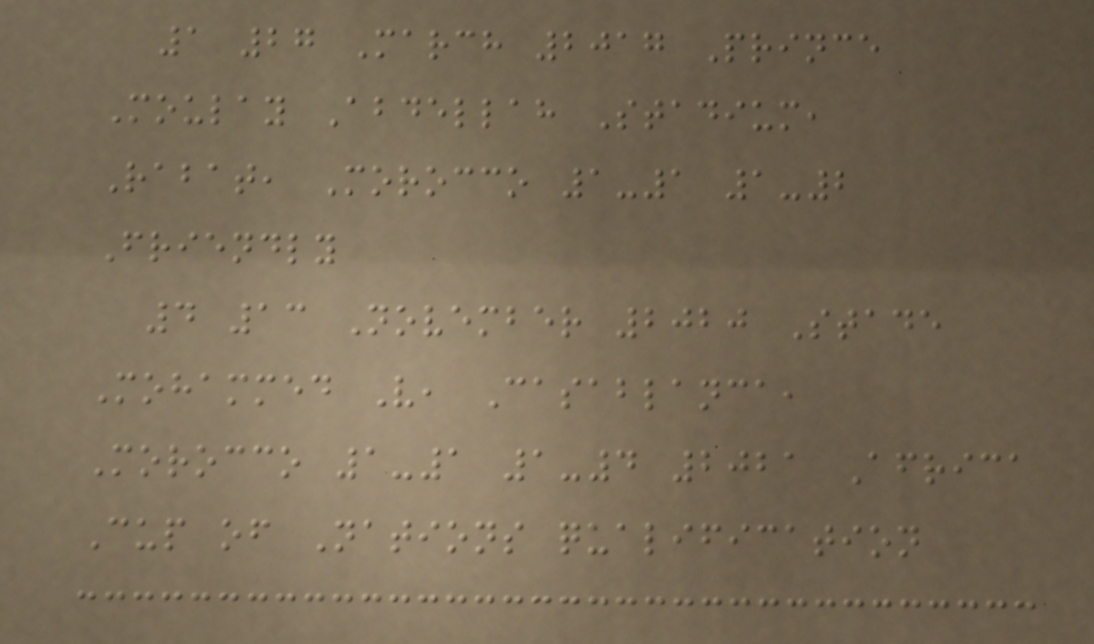1 27 March 2017 Prince
Moulay Abdellah Stadium,
Rabat, Morocco 1-1 1-2
Friendly
4 13 November 2020 Stade
Mohammed V, Casablanca,
Morocco 1-1 1-4 2021 Africa
Cup of Nations qualification
